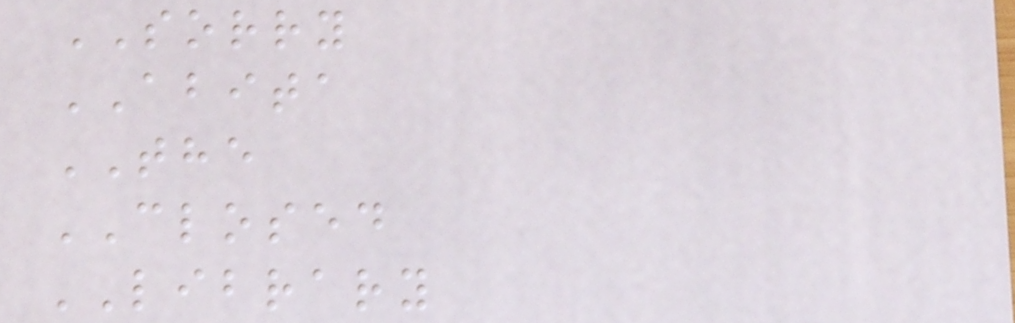SORRY
ABITA
THE
CLOSED
LIBRARY
